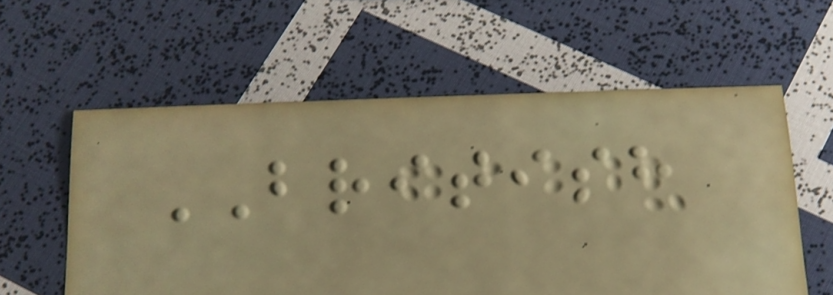BRITISH
